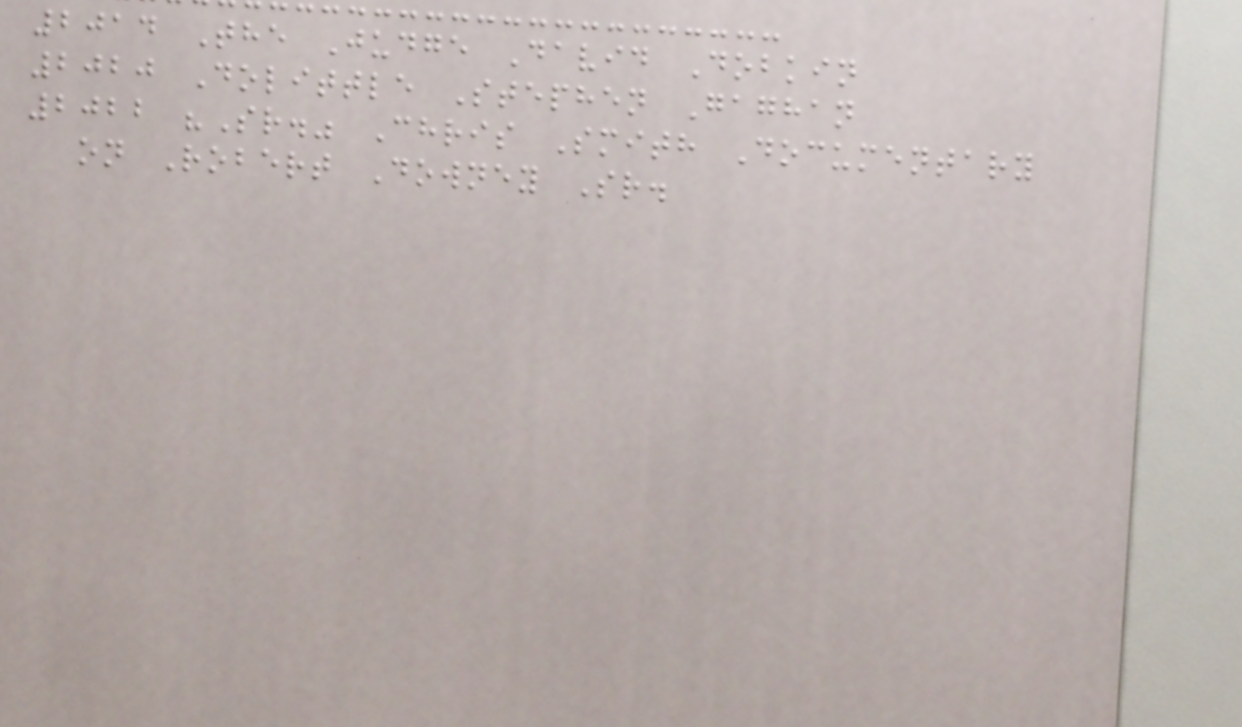2014 The Judge David Dobkin
2020 Dolittle Stephen Gaghan
2022 "Sr." Chris Smith Documentary
on Robert Downey Sr.
